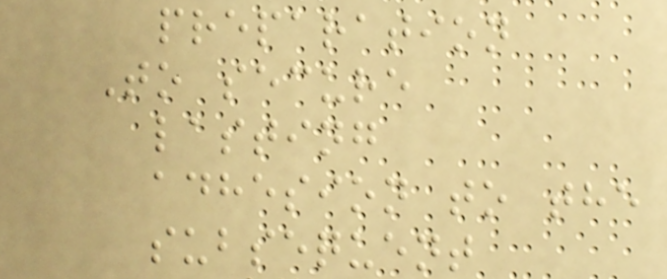preparation
To secure
lasting
adhesion to the
subsequent
